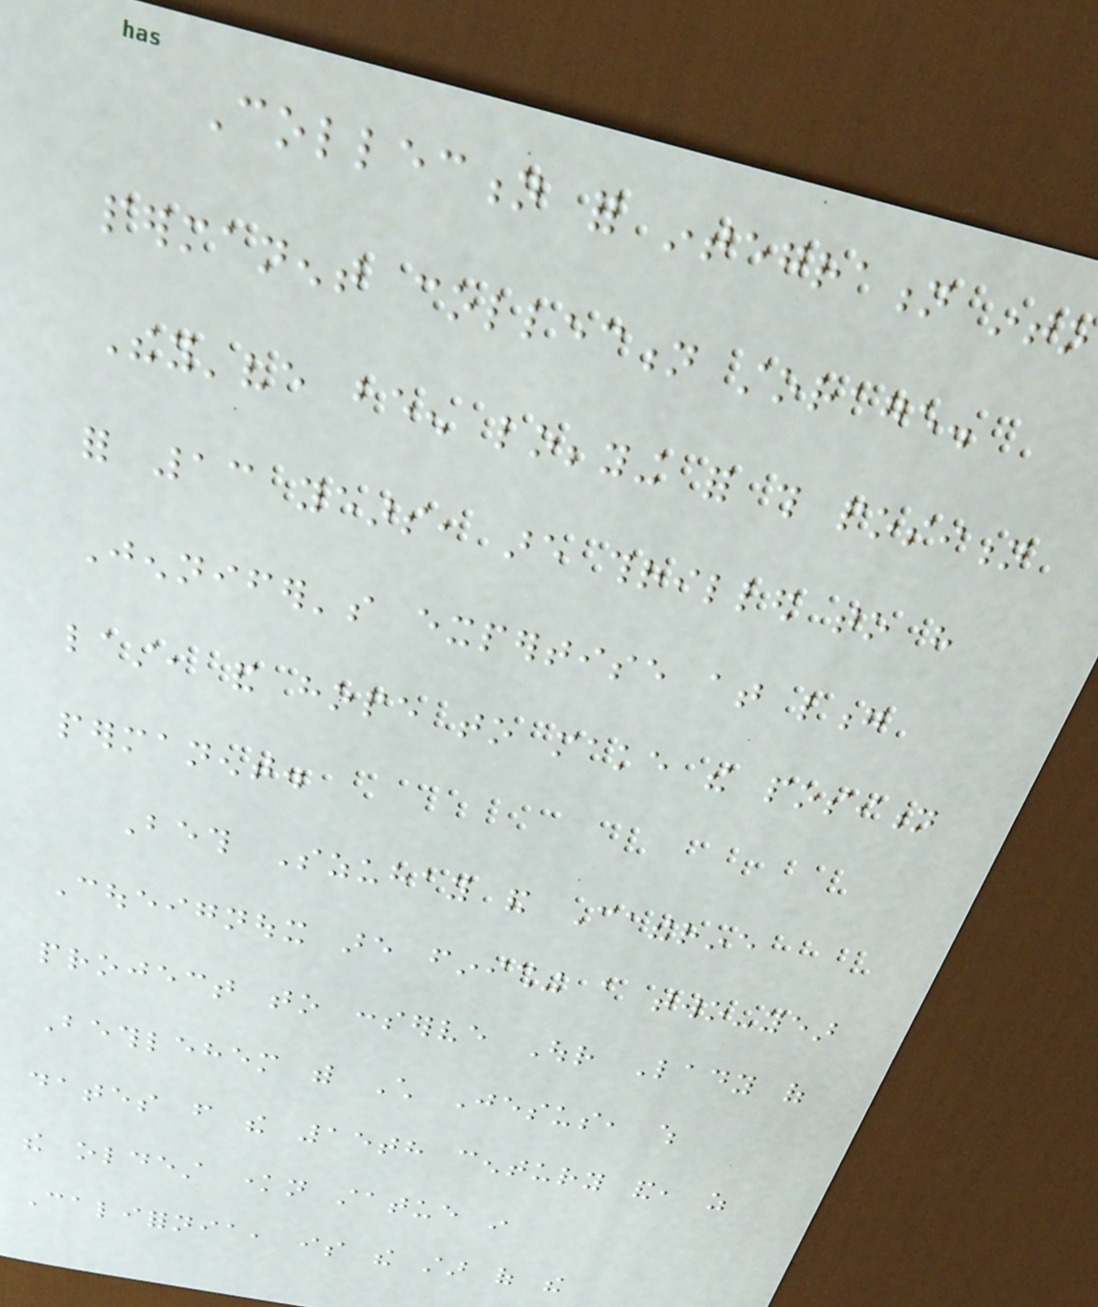Collection for integration into
permanent collection storage.
They've been lobbying for this position
for 13 years, are thrilled to have
Jennifer's expertise at long
last, and hope to make the position
permanent.
Beth Szuhay and Catherine
Coueignoux are finishing a two-year
project to conserve Our Lady of
Bethlehem with Child Jesus, which
dates from the 15th century and, as
the oldest known statue in
California, is the star of the
